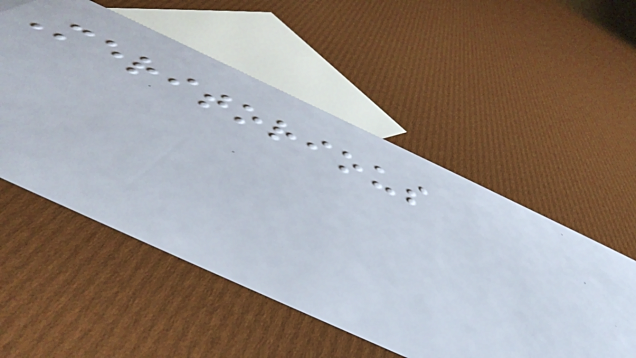Meritorious
